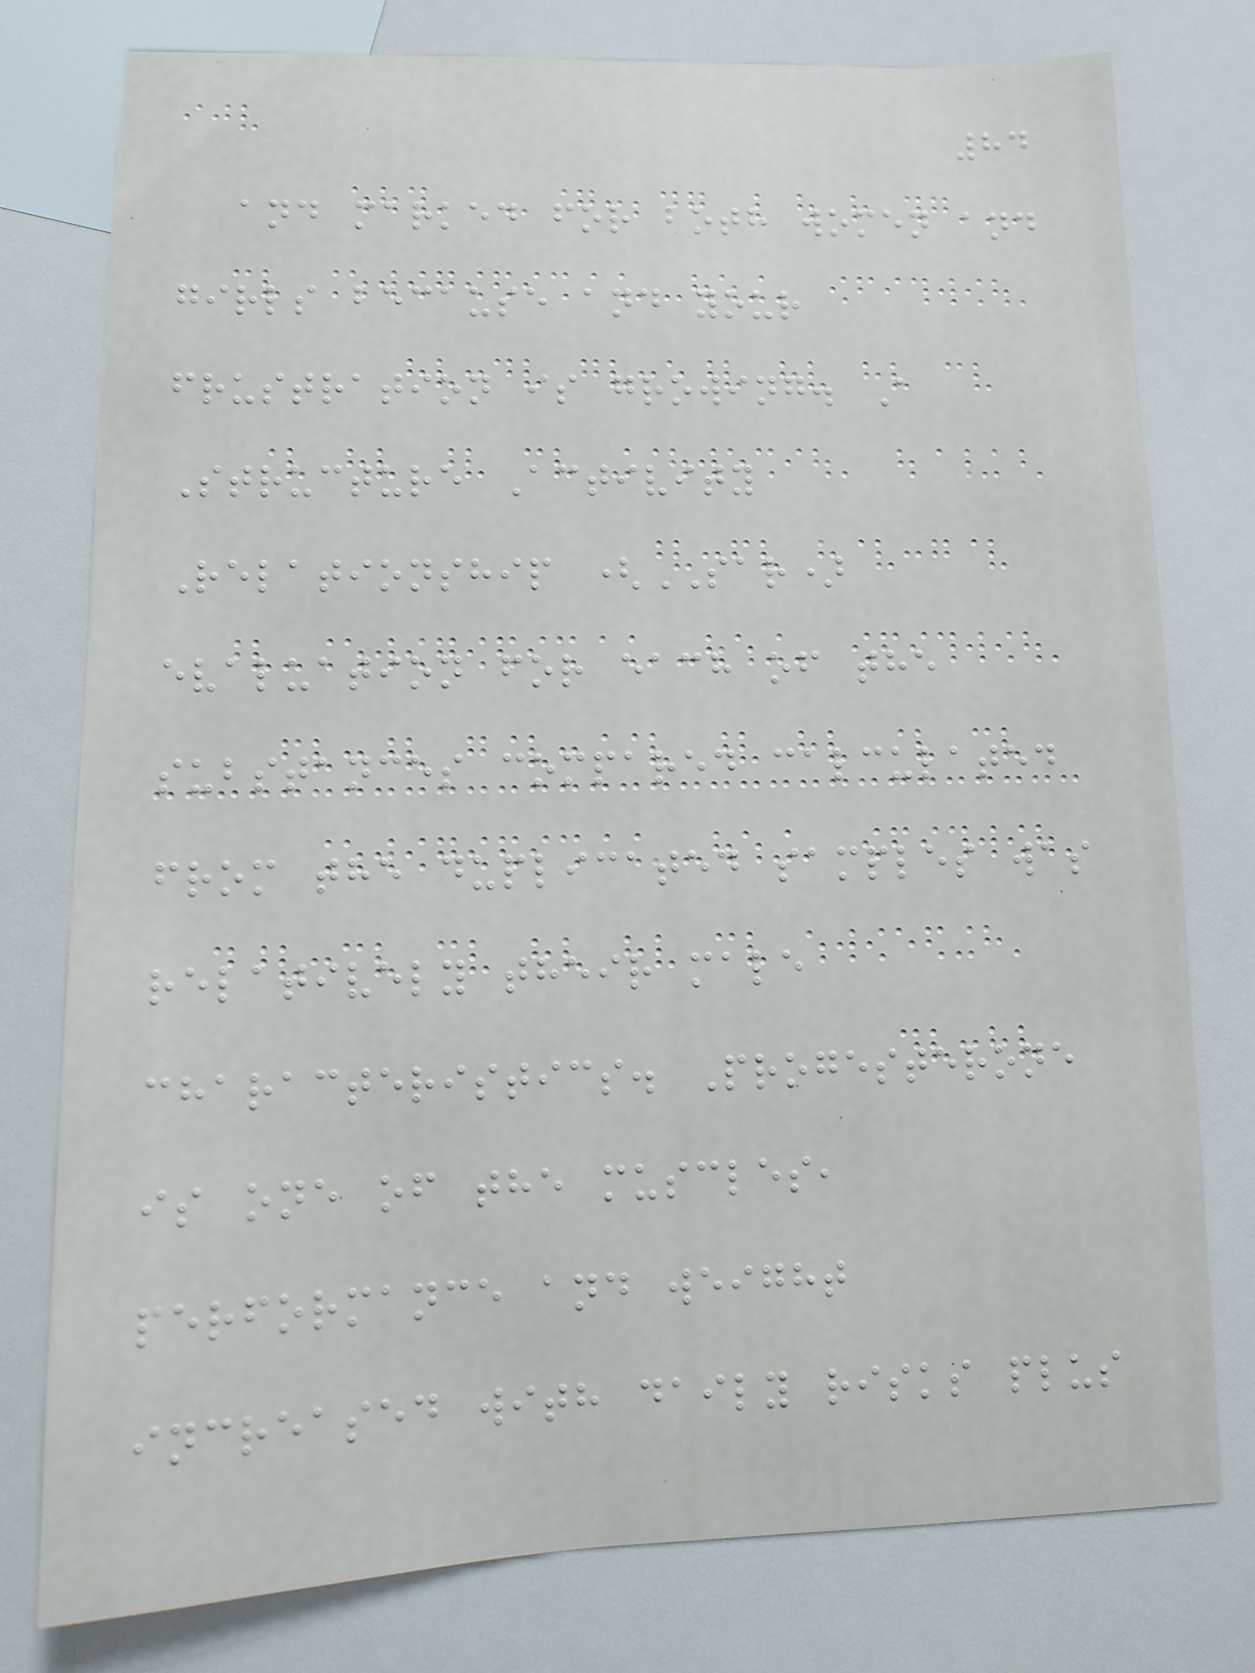84
and marked for both women and
girls because and your
frustration is growing. A
Structure Activity
Relationship (SAR)
evaluation for each of the
substances compared calculated
from the duplicated samples was
relatively their male
characteristics. Progesterone
is one of the muscles,
performance and weight
increased with daily risks plus
